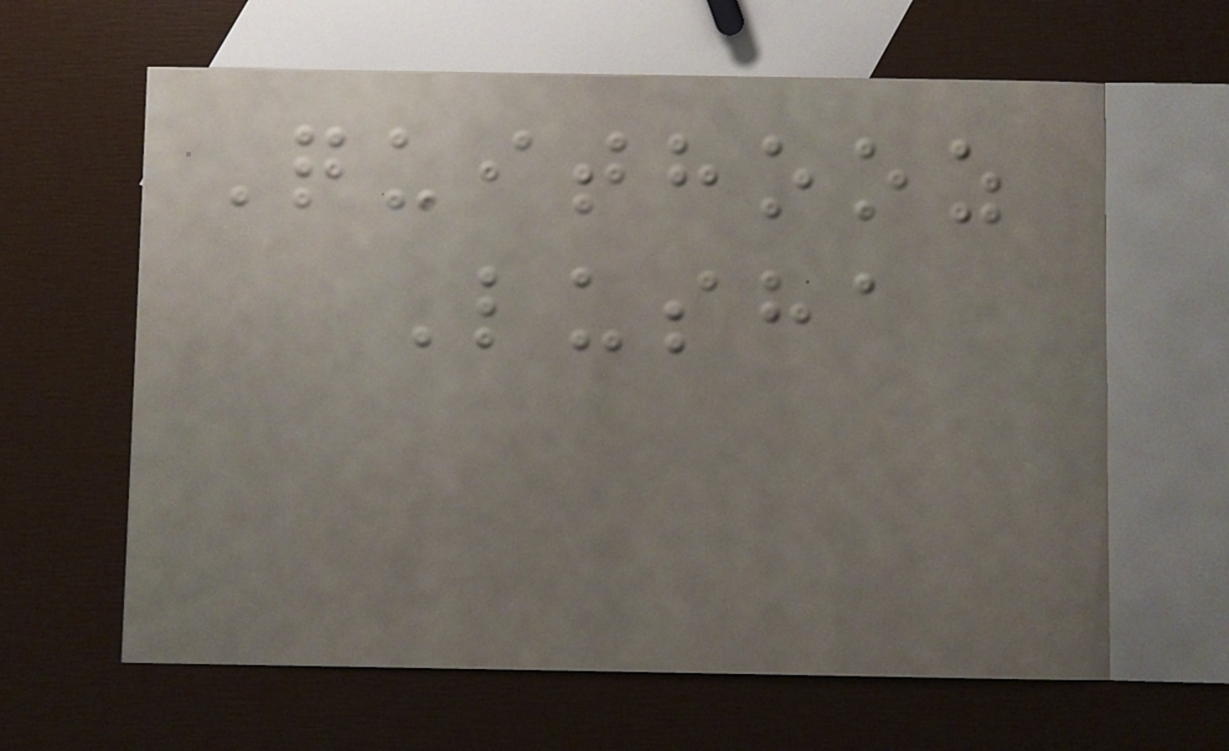Quithooz
Lusha
